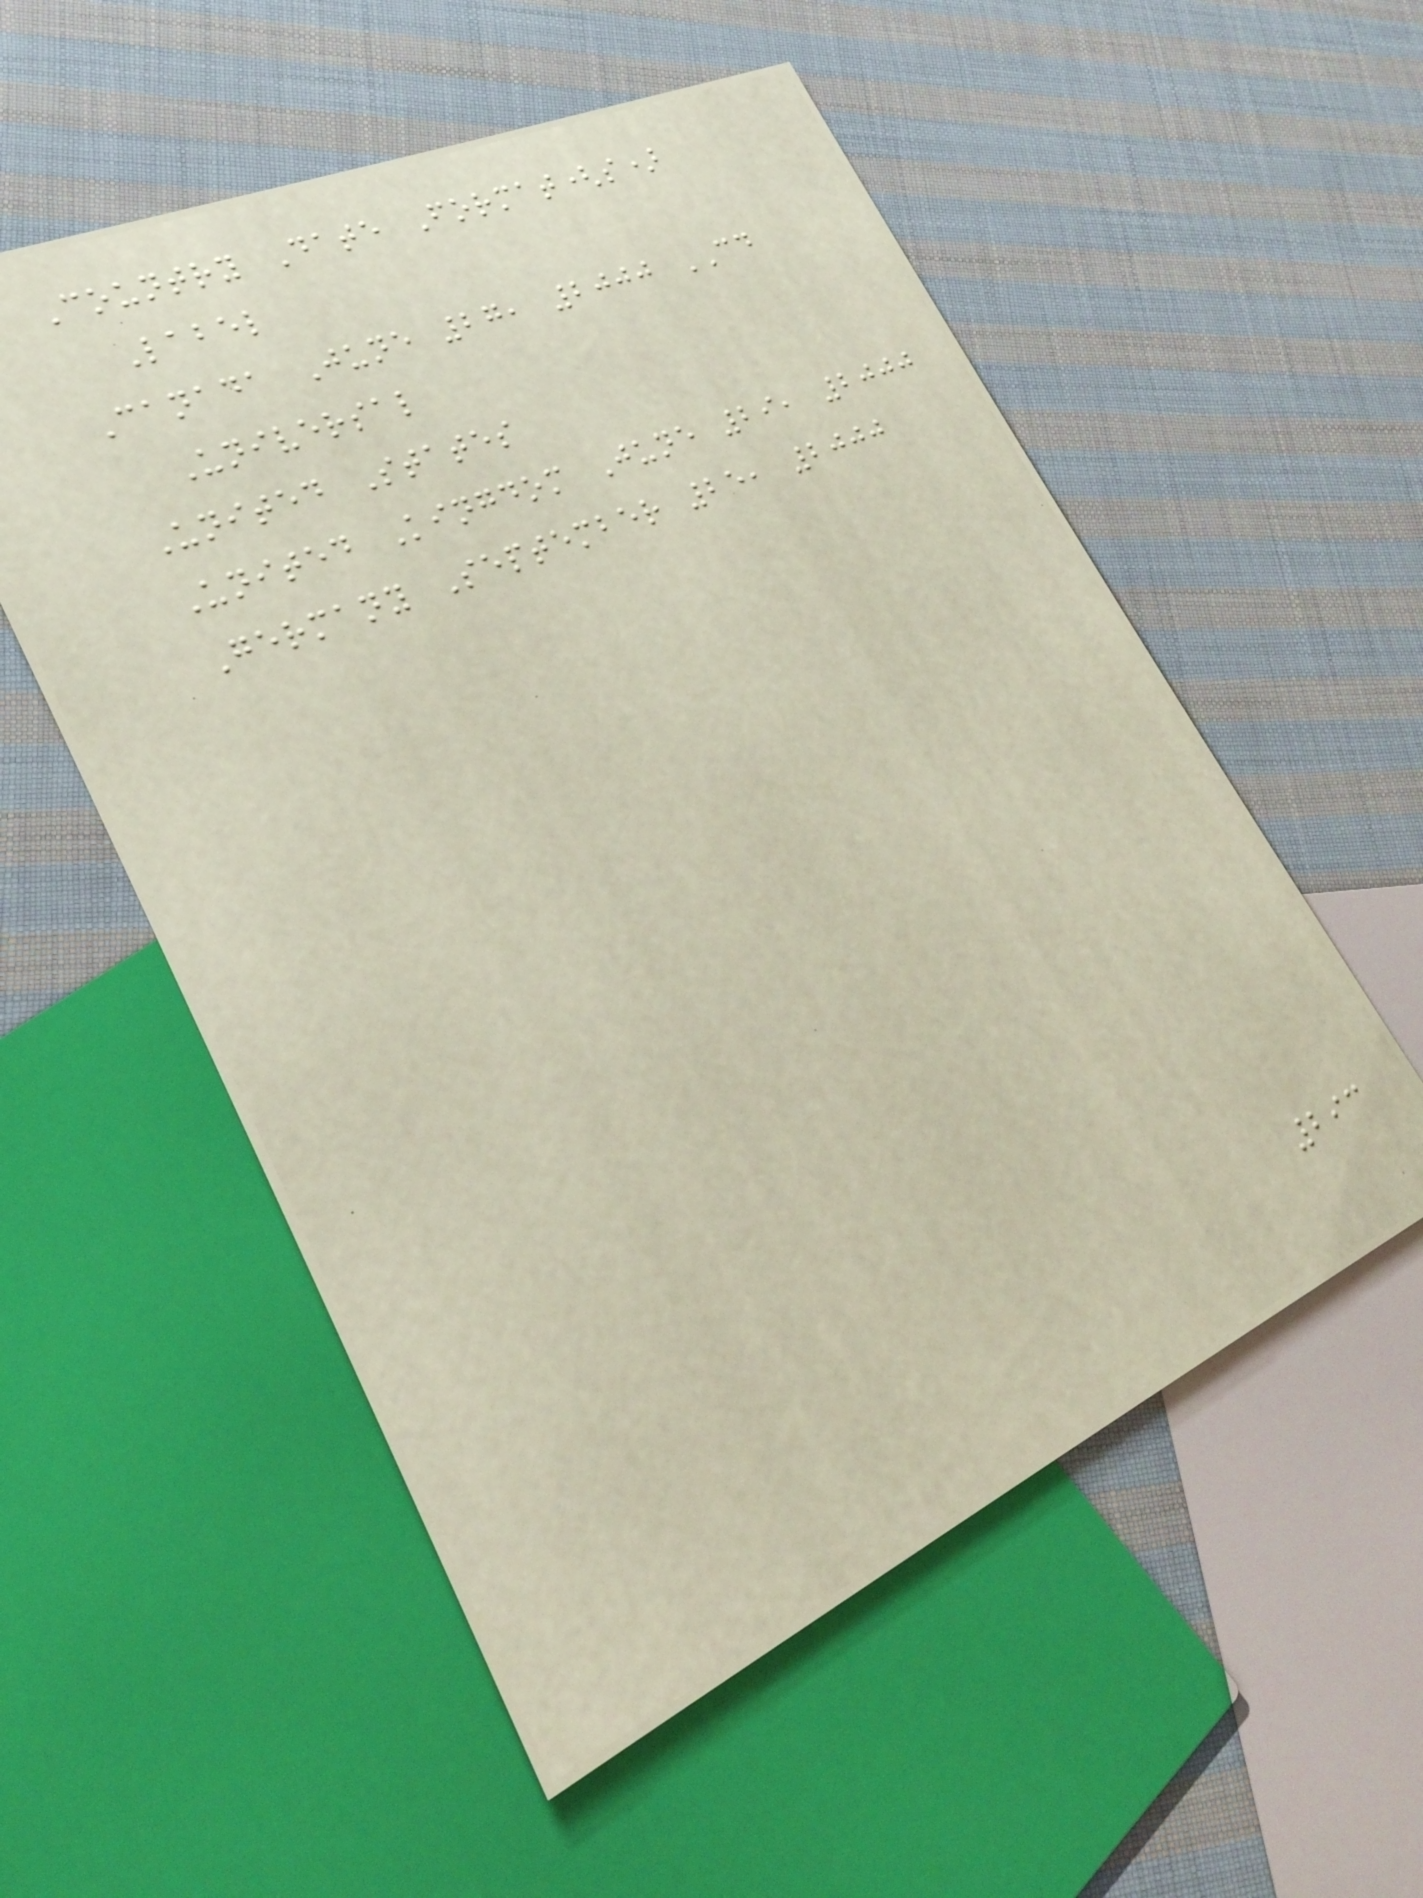Country Date Format(s)
Label
Canada June 27, 2000 CD
Universal
United States
United Kingdom June 29, 2000
Germany September 25, 2000
293
